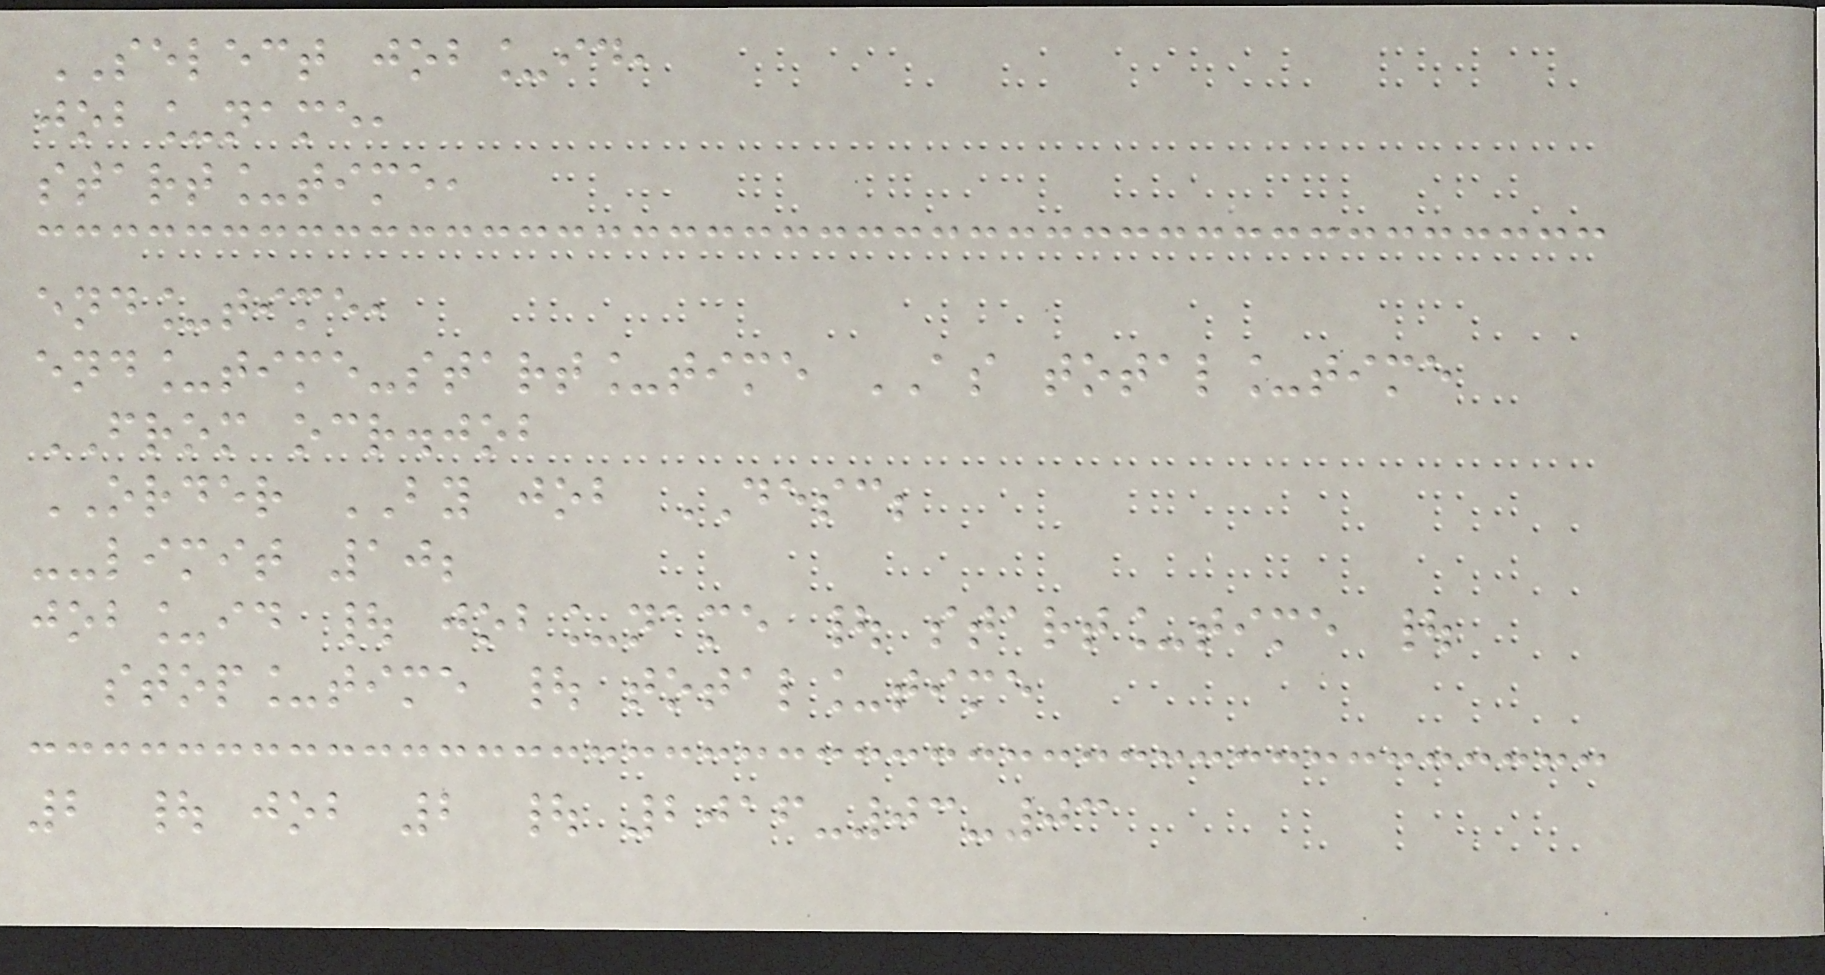SELECT job_id,
job_name,
start_time,
end_time,
end_time-start_time AS total_time
FROM ocr.job
ORDER BY job DESC;
--limit 10;
job_id | job_name | start_time |
stop_time | total_time
2 | job 2 | 2016-03-03
